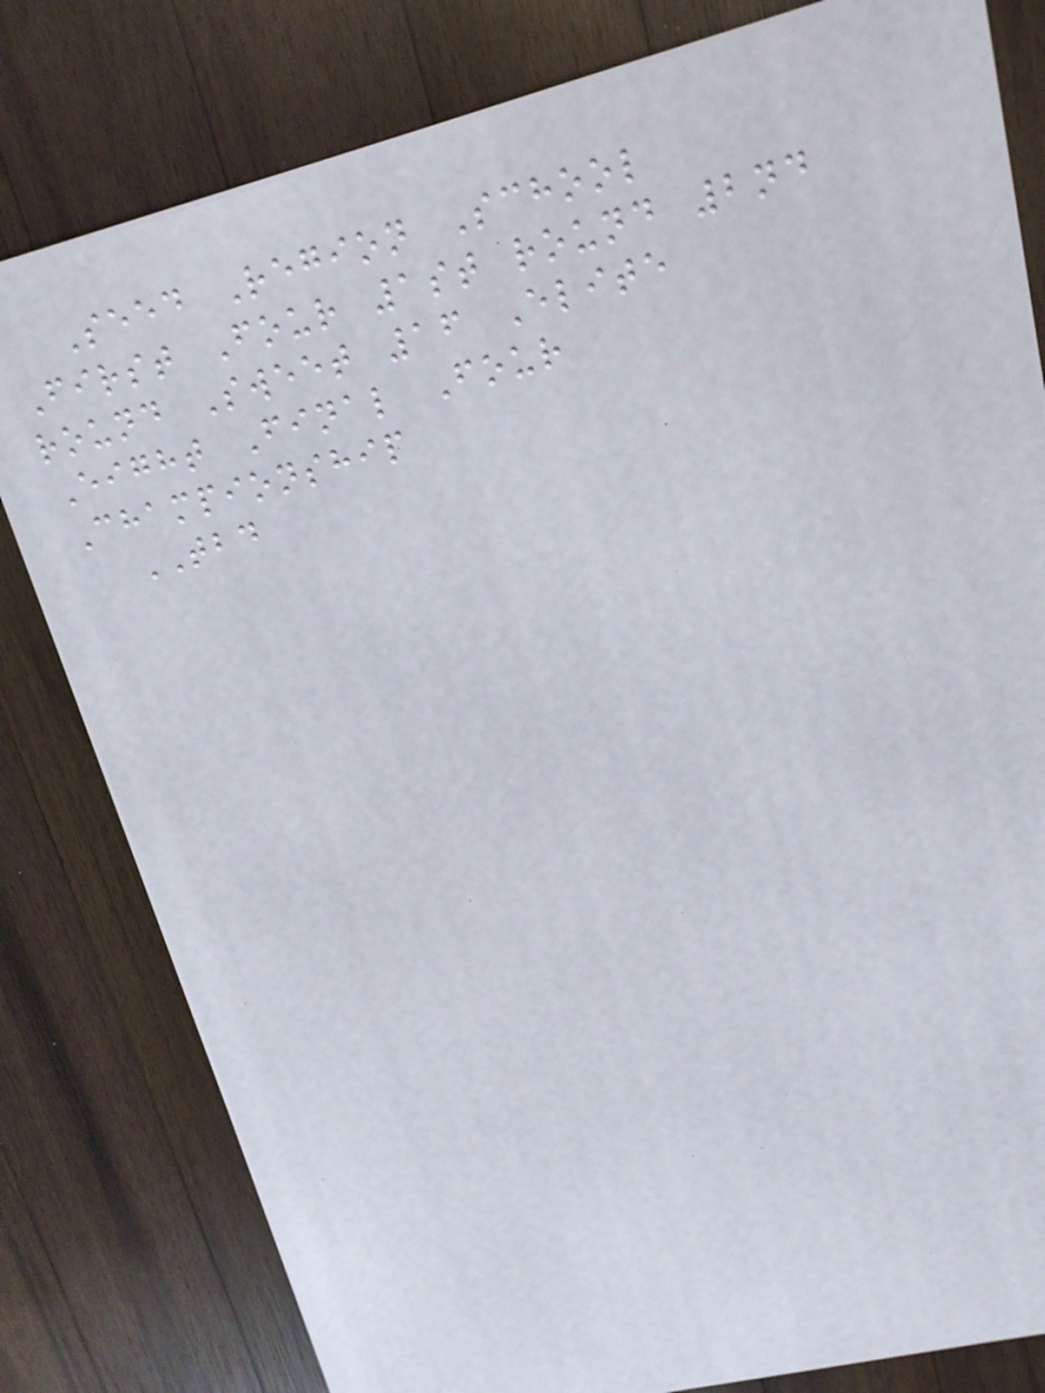Seed Region School
First Four 1st round 2nd
round Sweet 16 Elite
Eight Final Four
Championship
TBD
